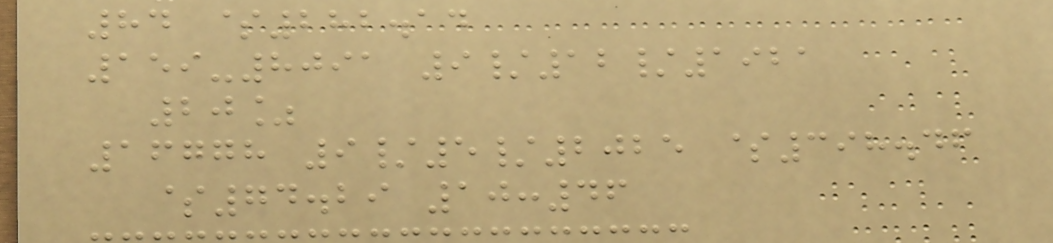84 $282.14
159-8091 9/12/1921
20%
16778 9/5/2025 $398.46
$74.29 10:46
